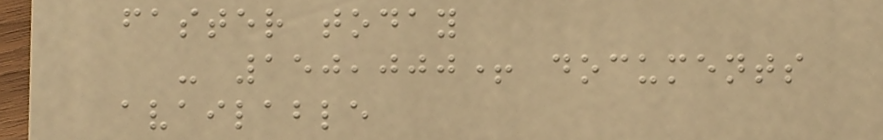faster today
- 150,000+ documents
available
